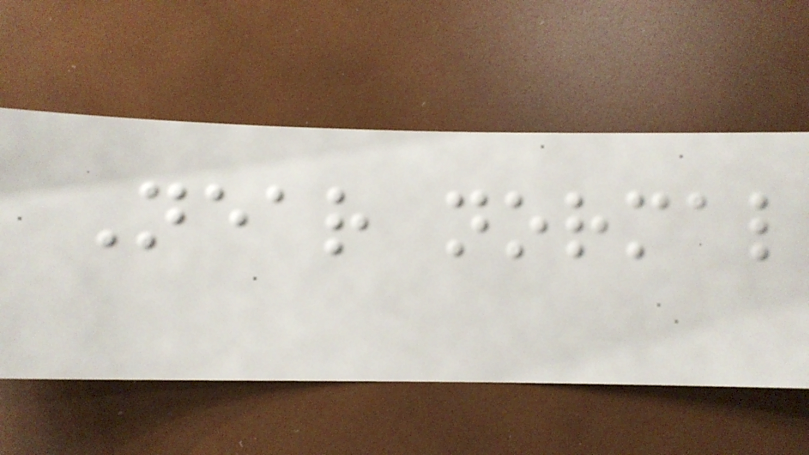Near normal
